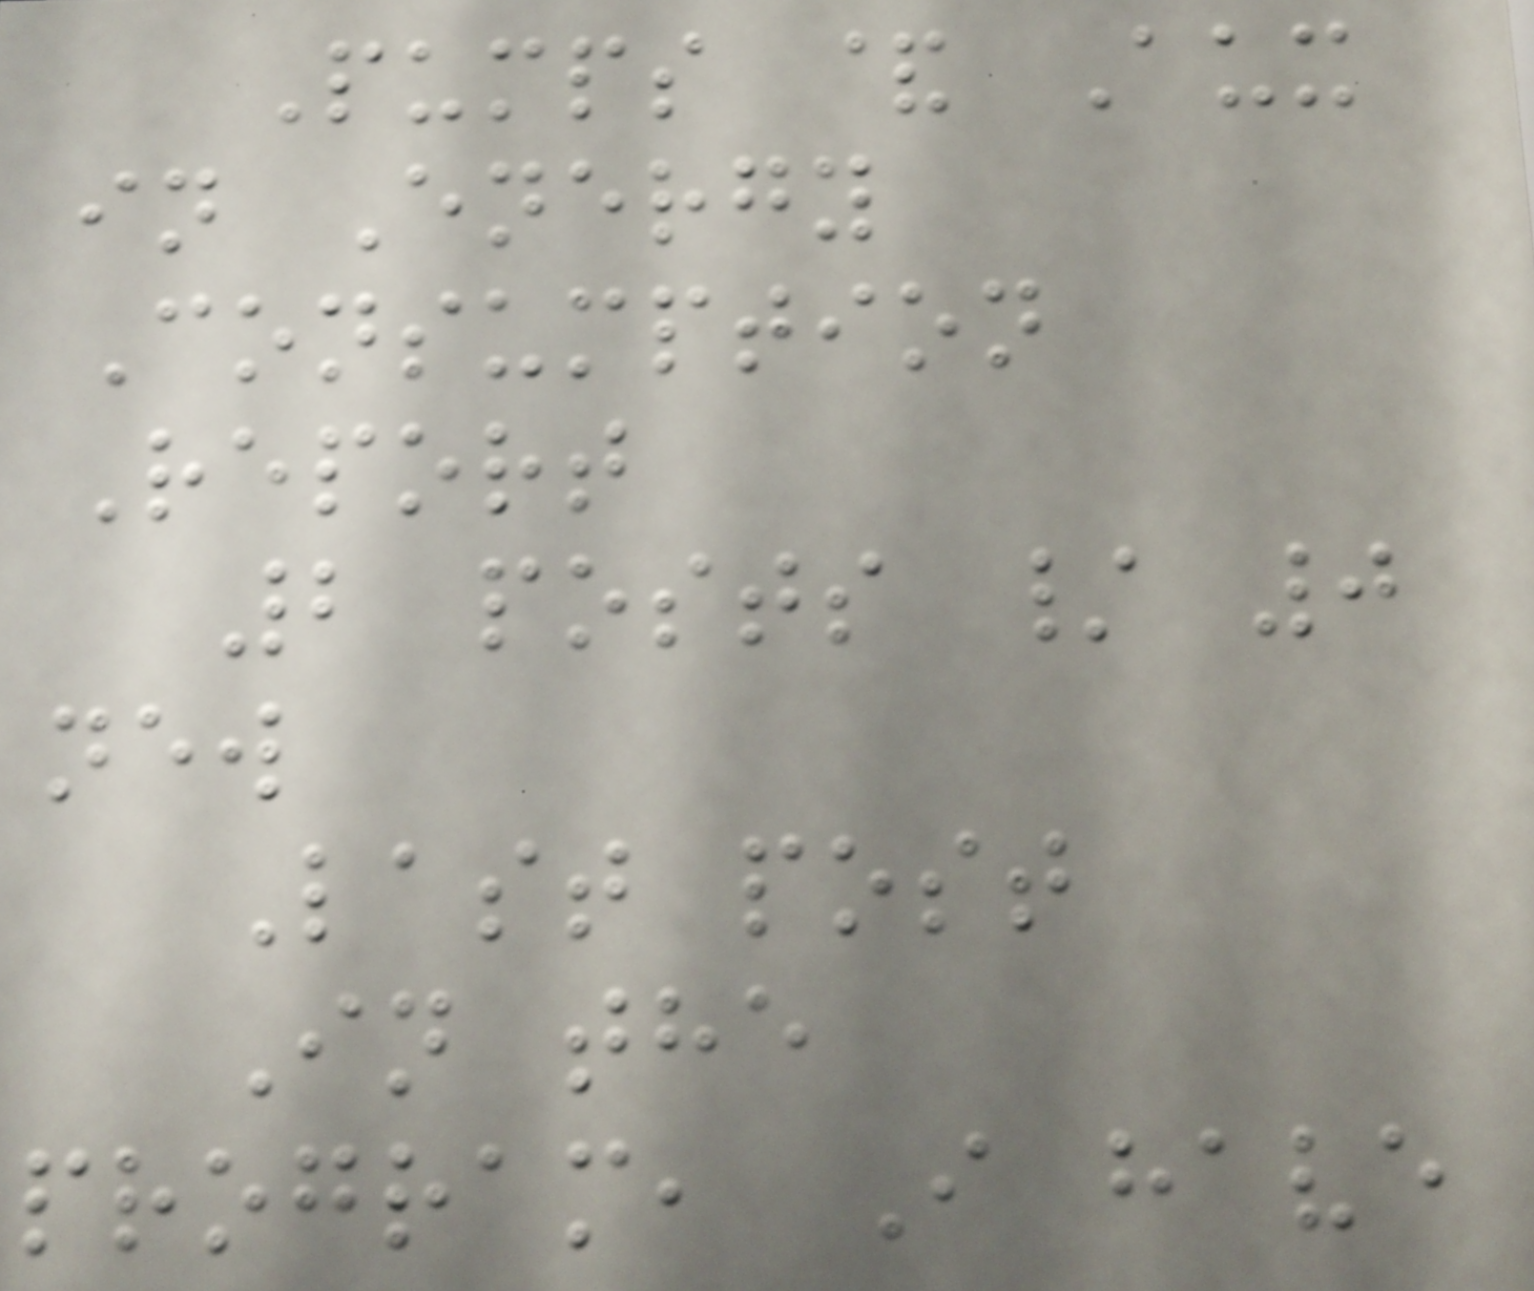Pumps & Aux
in Energy
Consumption
Report
2 posts / 0
new
Last post
In the
program, I have
